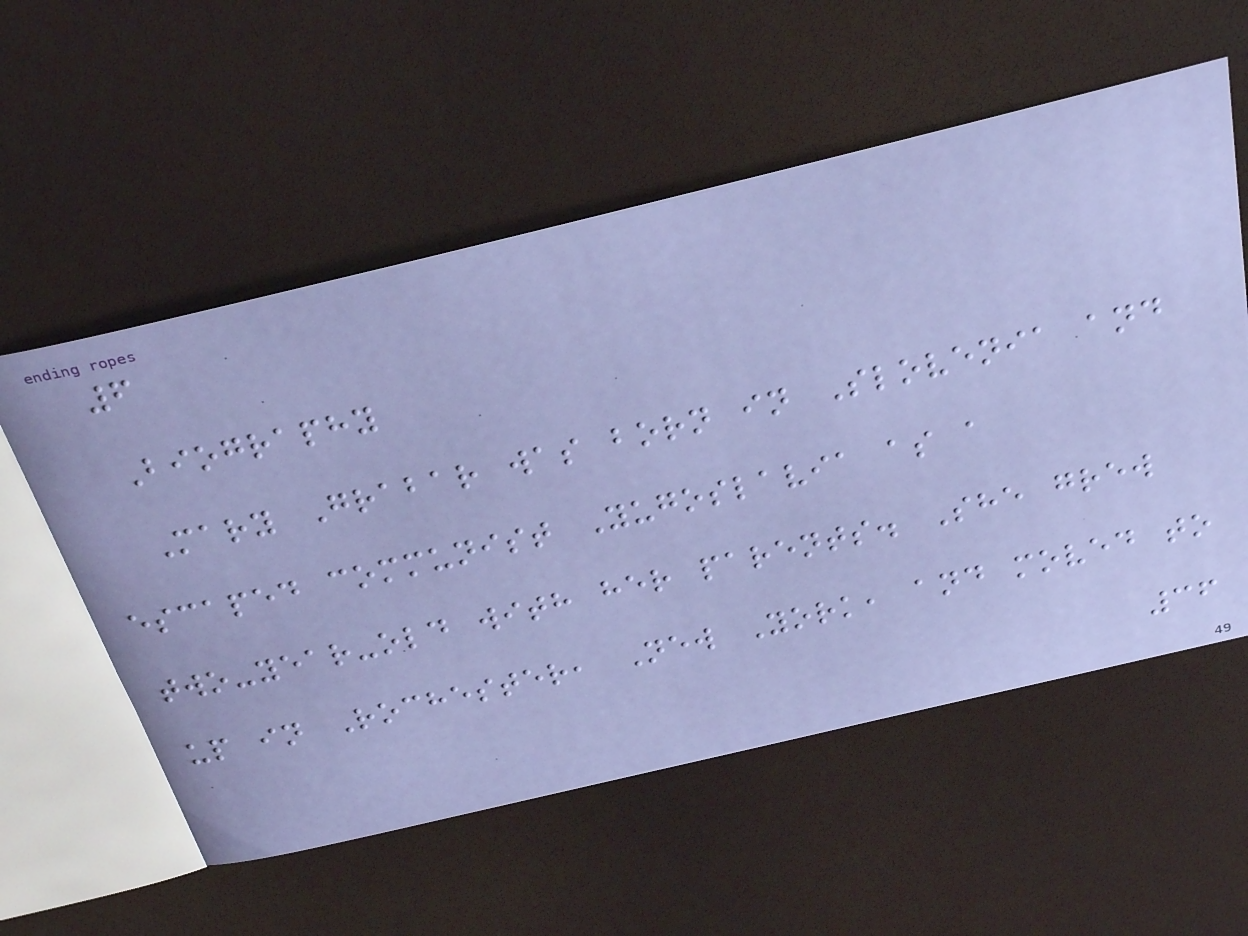6
Biography
Mary Grabar was born in Slovenia and
escaped communist Yugoslavia as a
two-year-old with her parents. She grew
up in Rochester, New York, and moved to
36
